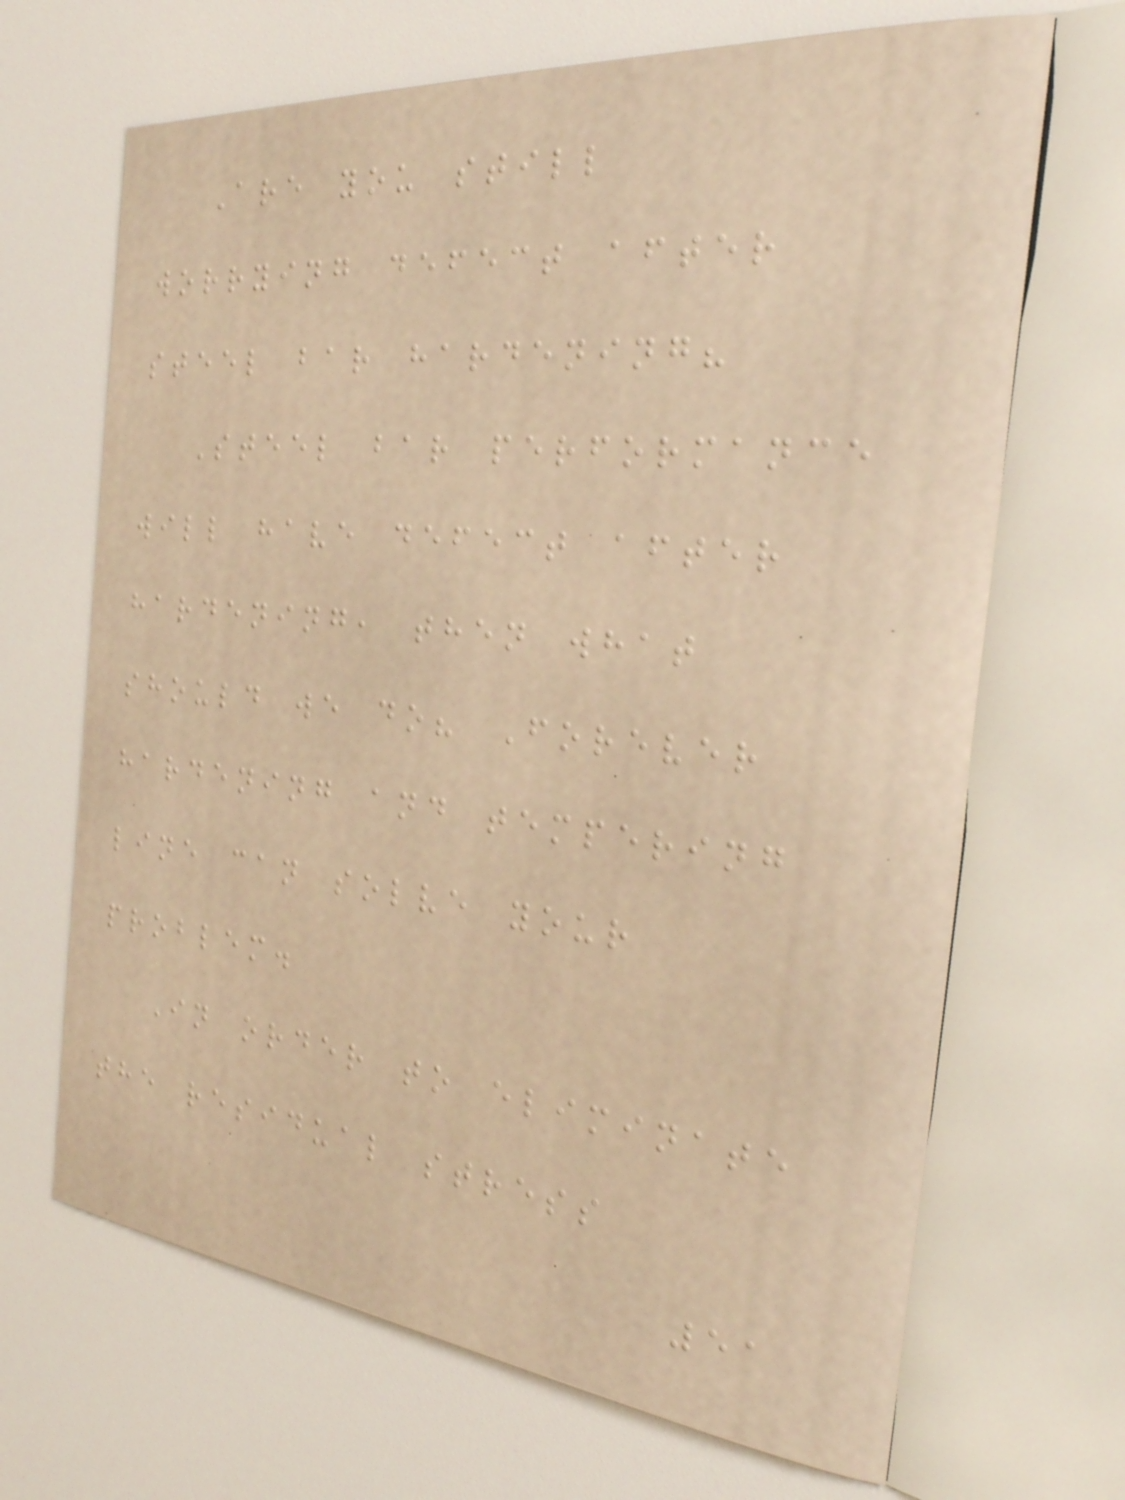Are you still
worrying defect after
steel bar hardening?
Steel bar performance
will have defect after
hardening, then what
should we do? Forever
hardening and tempering
line can solve your
problem.
In order to eliminate
the residual stress
51
